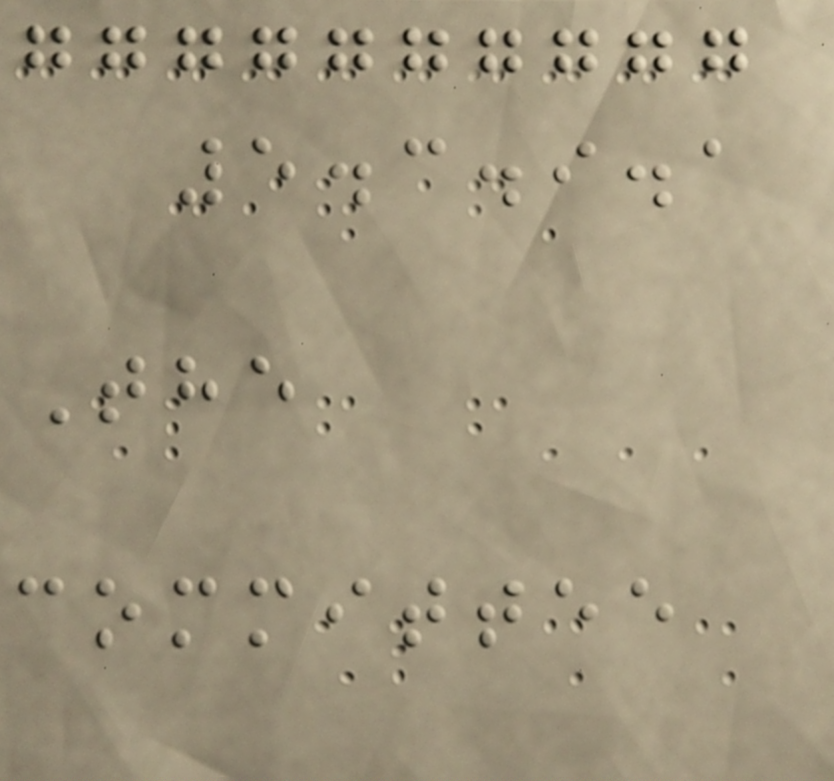5.3.9.1
The
committee
